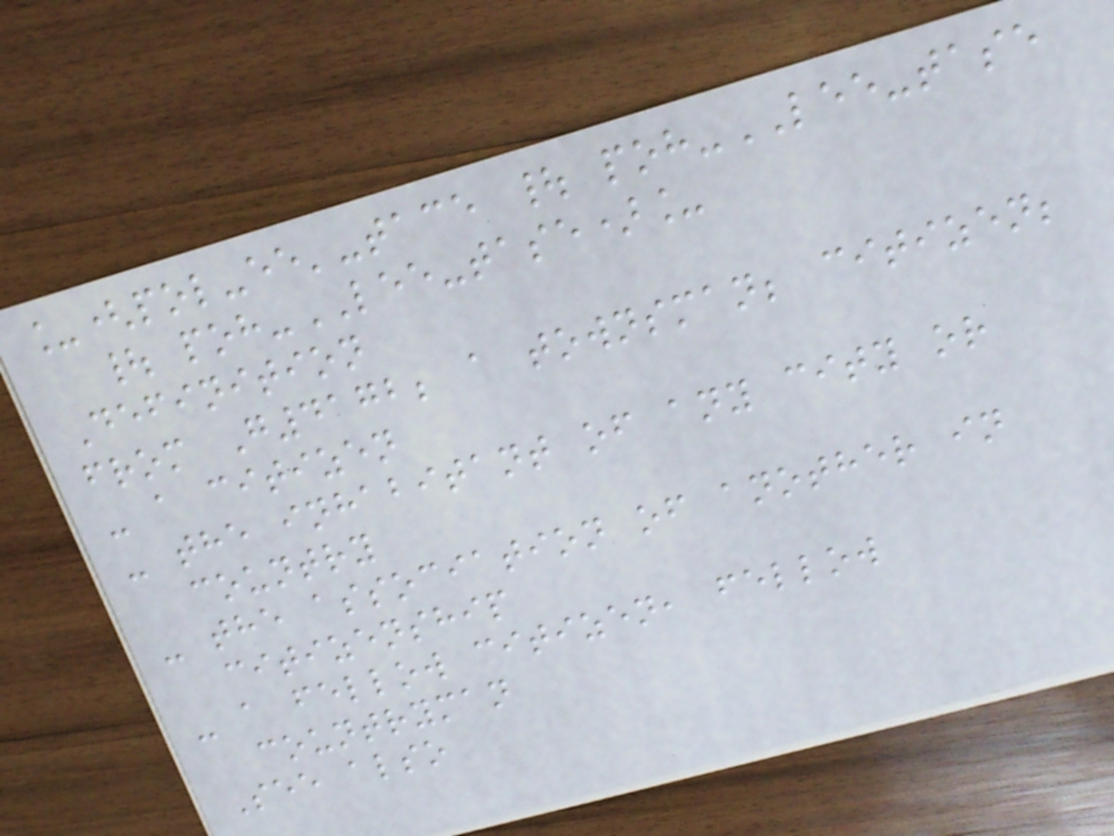_(pol-ee'-tace | poh-LEE-tase
| poh-LEE-tase)_
Definition
from G4172; a townsman; citizen;
- a citizen
- the inhabitant of any city or
country
- the association of another in
citizenship
- a fellow citizen, fellow
countryman
See also
